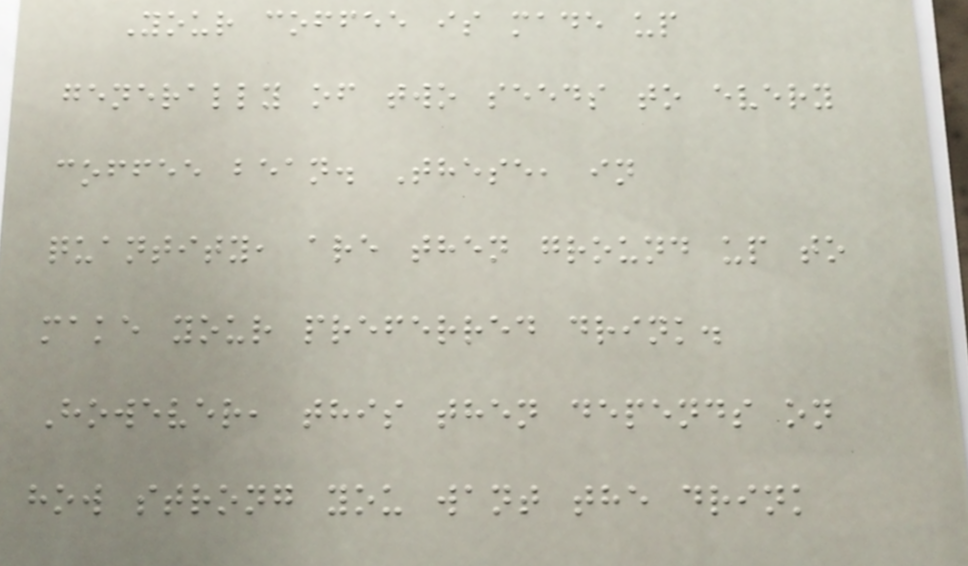Your coffee is made up
generally of two seeds to every
coffee bean. These, in
quantity, are then ground up to
make your preferred drink.
However, this then depends on
how strong you want the drink
